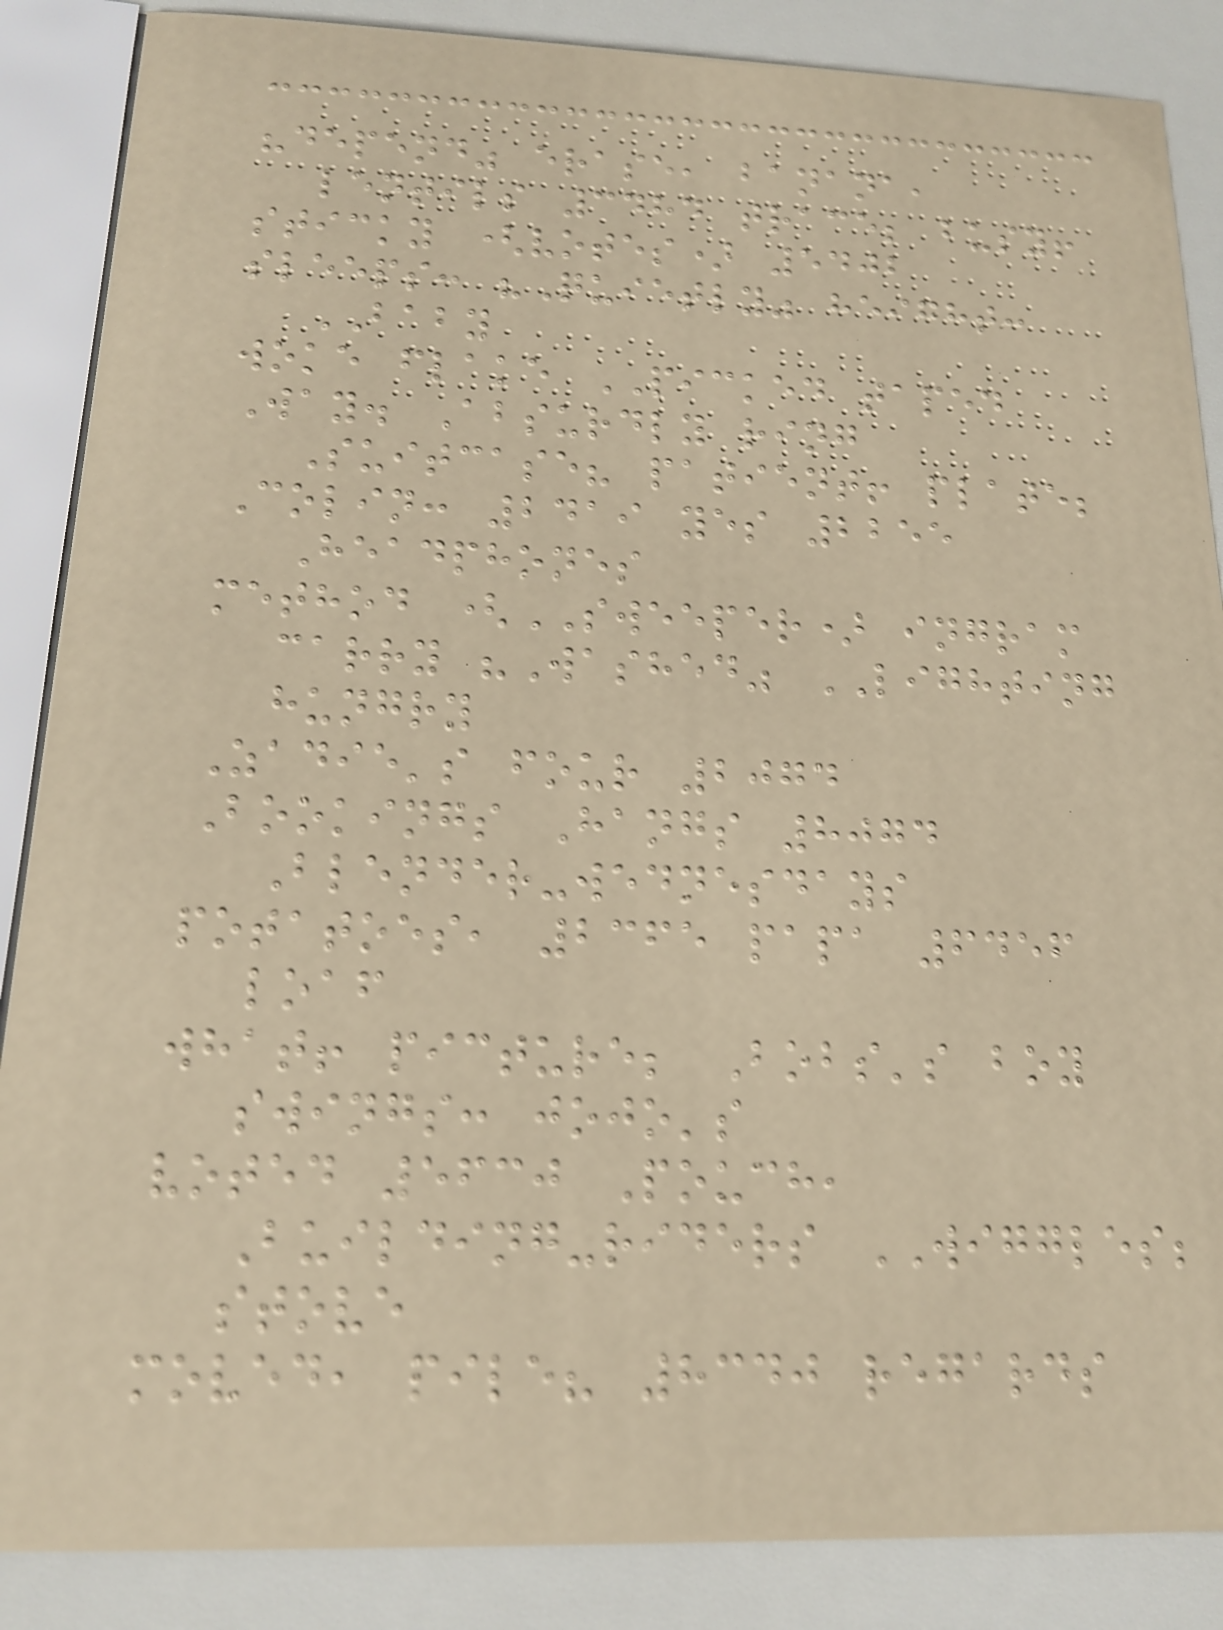"depend" erase, banana,
lentils 3484 trace; busy!
sticky (votes) 5402
sleeps: "Quietly" height:
BABY
woke flake PICKED taped
Way. Absurdly ring
Suitcase? patient! plate;
Colin: 2419 yes 2255
Headphones
method (SWEEPER) ingram
carry "Washed" LIGHTING
hungry
Zadie's four 2074
Bookings Hangs 8074
Blender-wednesdays
potatoes, 2365 papa 6456
loaf
what! picture; Bobs's boy
swings: jojo's
voted 5630 Pouch,
Building-riders WIGGLES;
stove
moved, pile? 8340 regards
